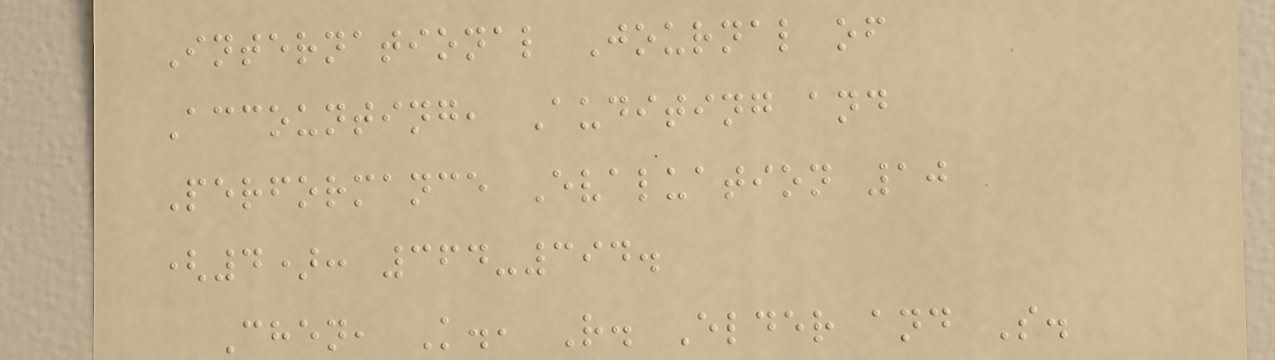International Journal of
Accounting, Auditing and
Performance Evaluation 10
(4): 364-394.
Chen, K., R. Elder and S.
